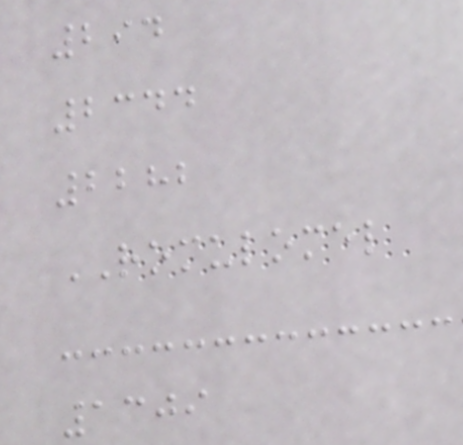294
2344
2282
ROMULOMEL
1309
